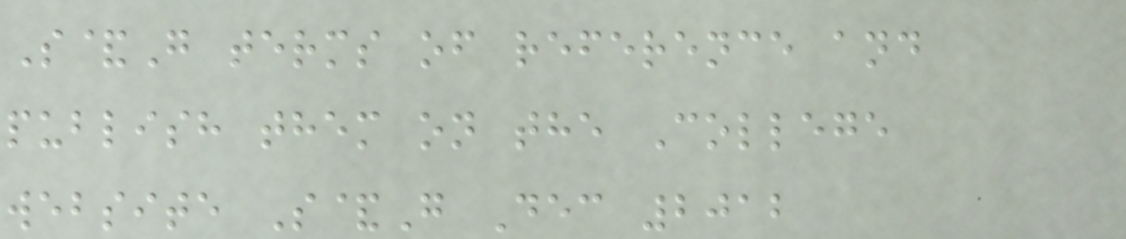S&G terms of reference and
publish them on the College
website S&G Dec 2012
